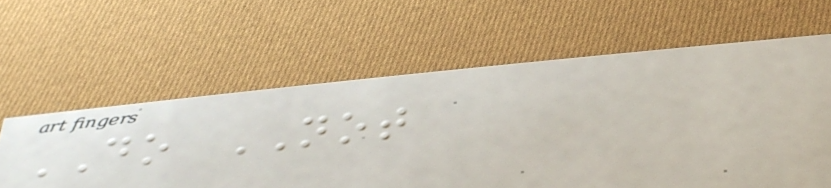DO NOT
